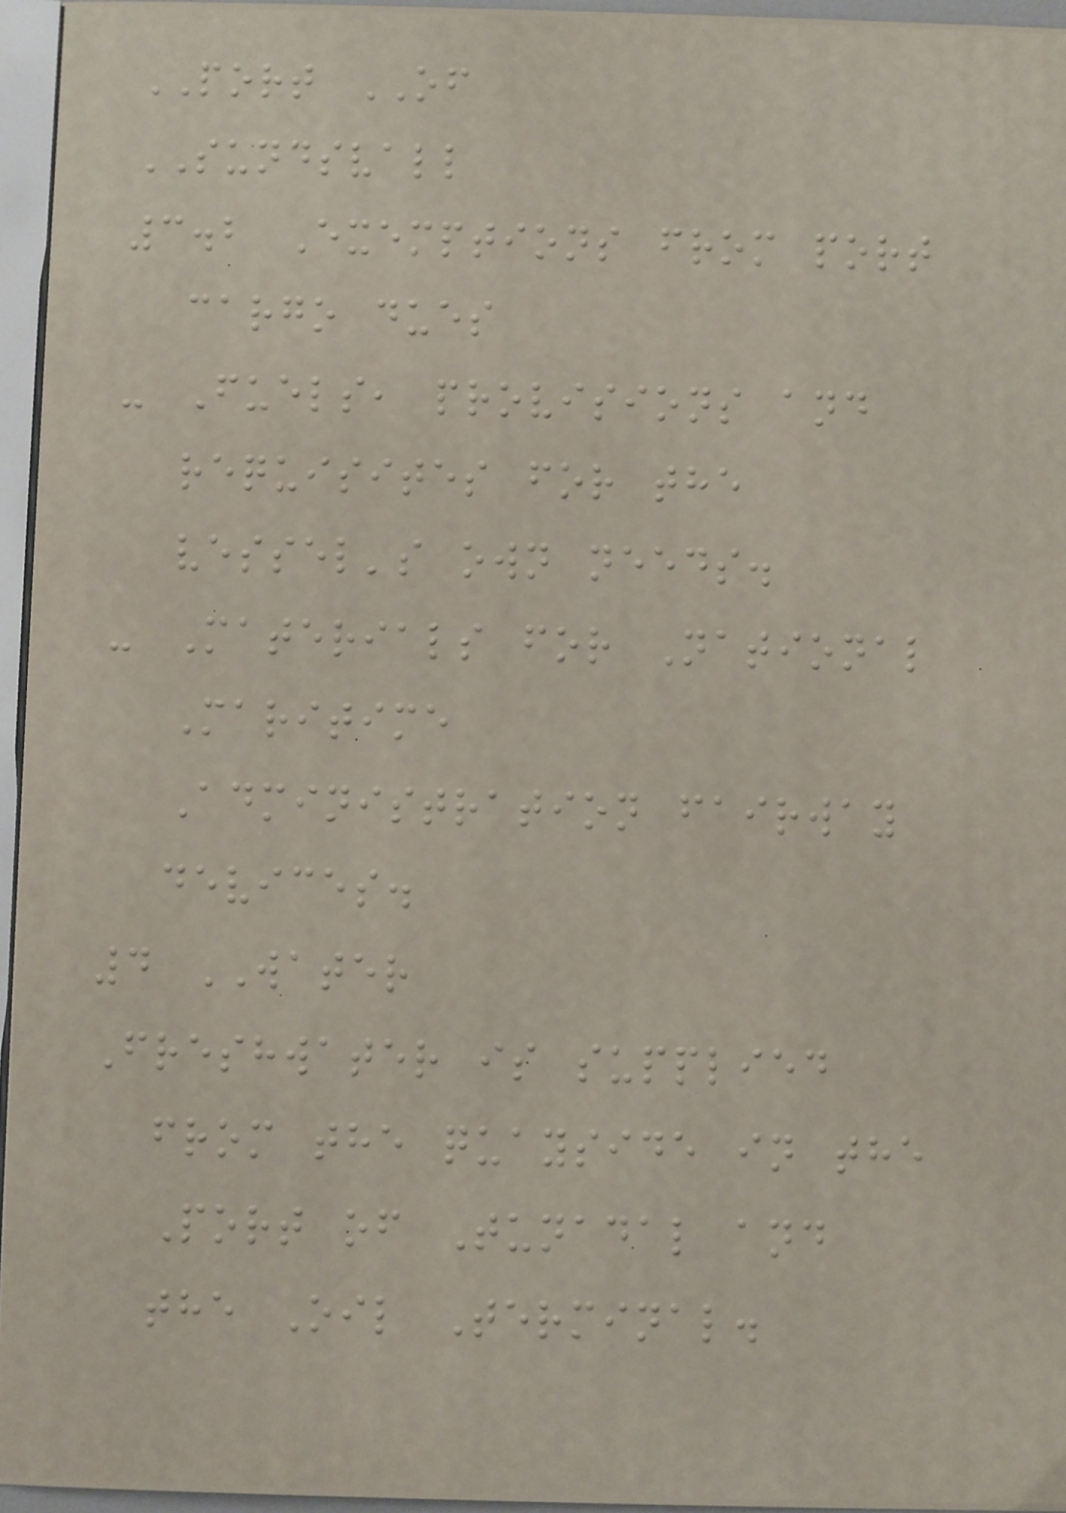PORT OF
SUNDSVALL
3.2 Exemptions from port
cargo dues
- Fuels, provisions and
requisites for the
vessel's own needs.
- Materials for National
Maritime
Administration fairway
devices.
4 WATER
Freshwater is supplied
from the quayside in the
Port of Tunadal and
the Oil Terminal.
